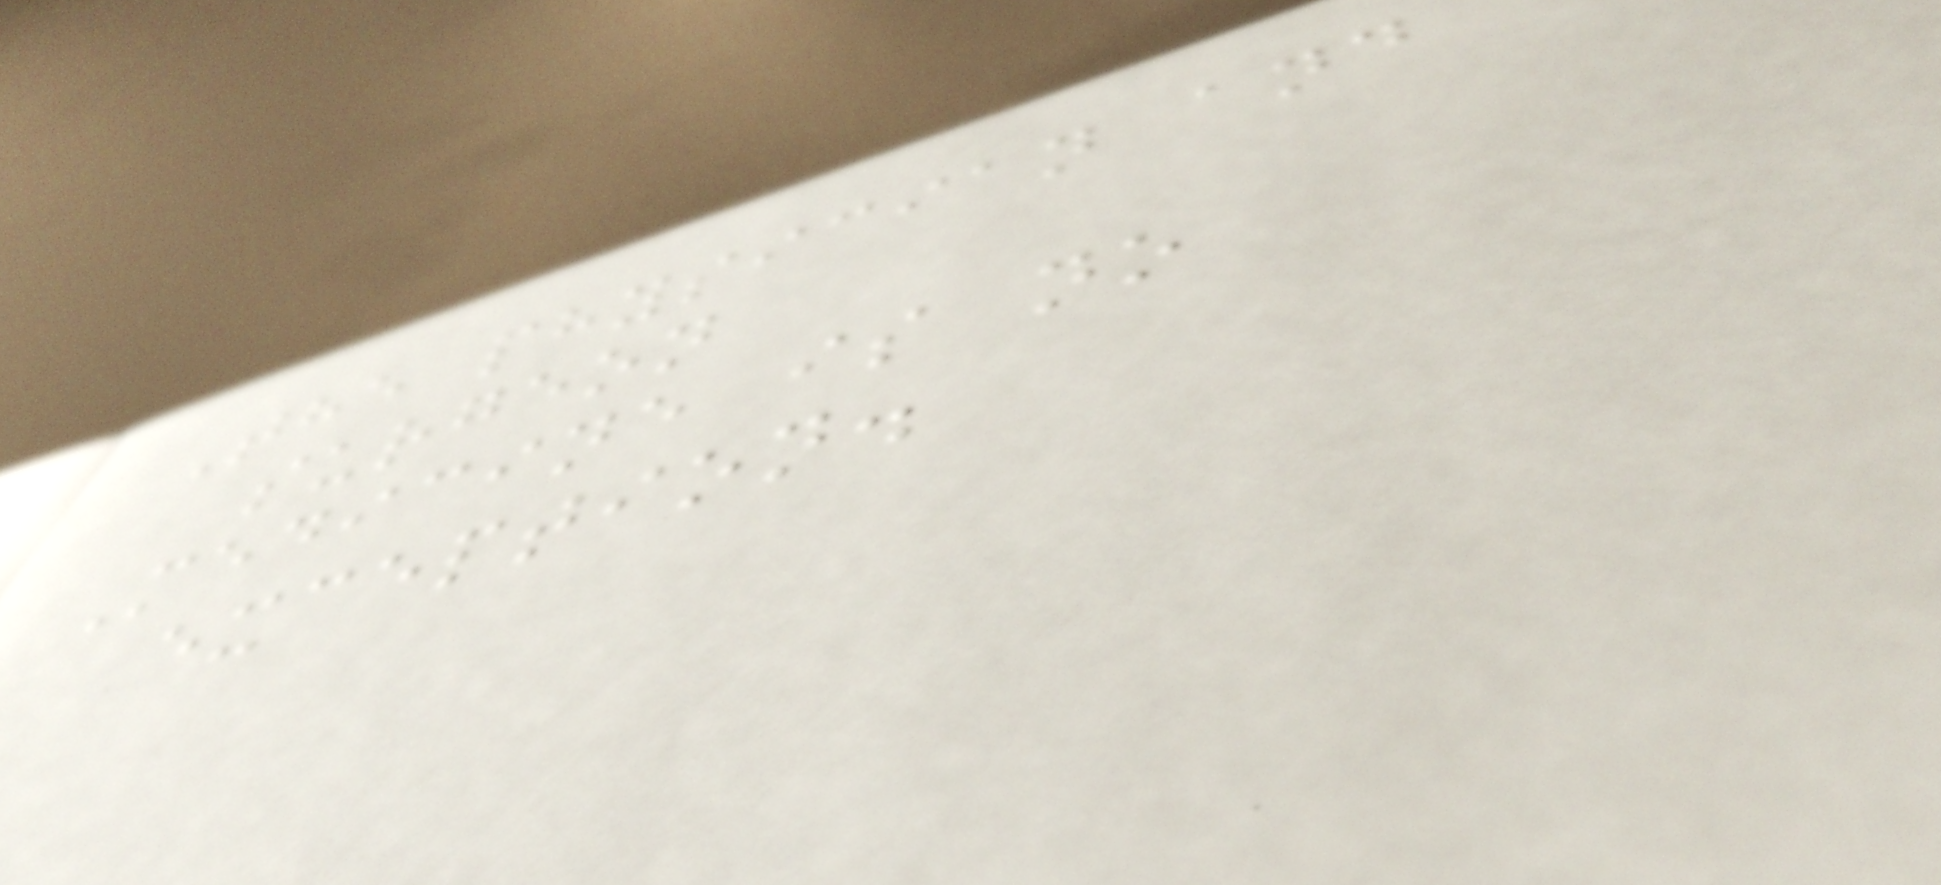The physician and
surgeon
Medicine is no
exception.
